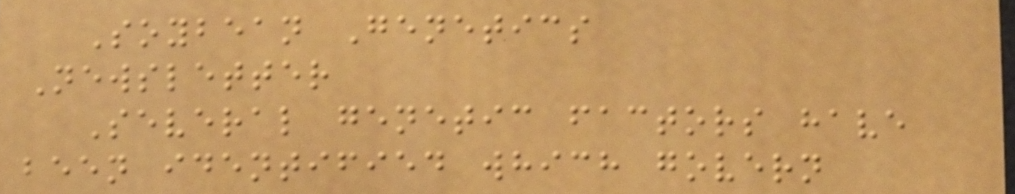Soybean Genetics
Newsletter
Several genetic factors have
been identified which govern
